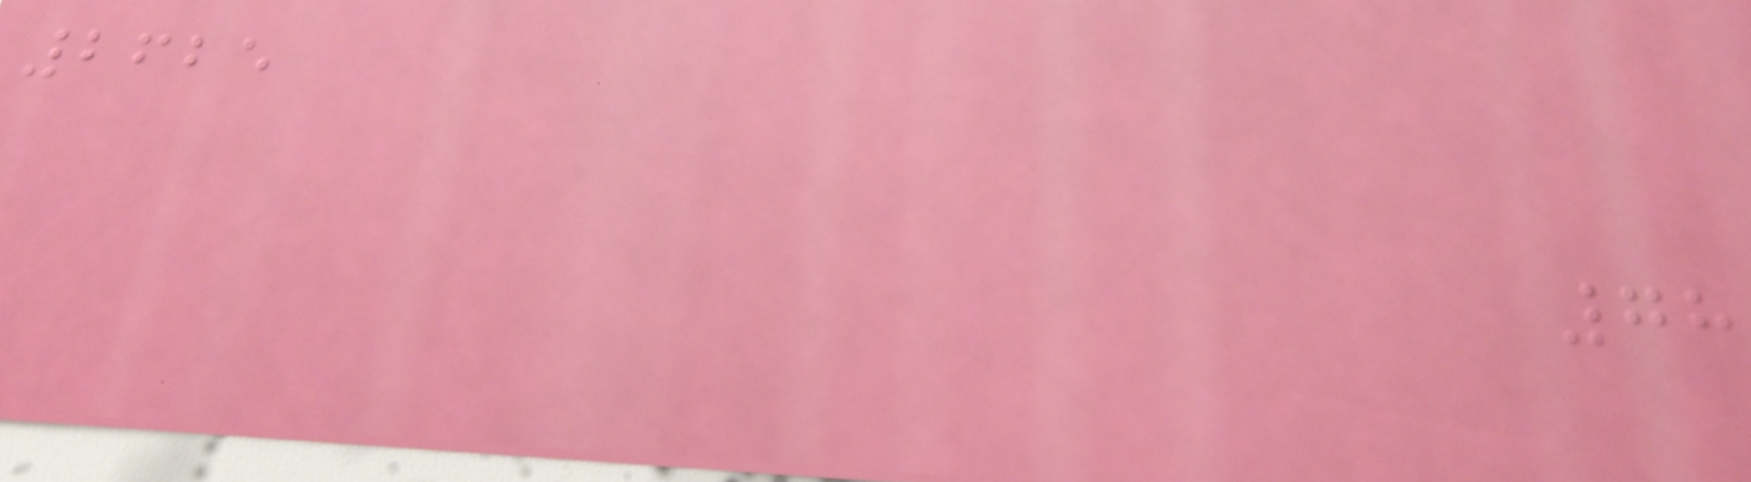2625
78
